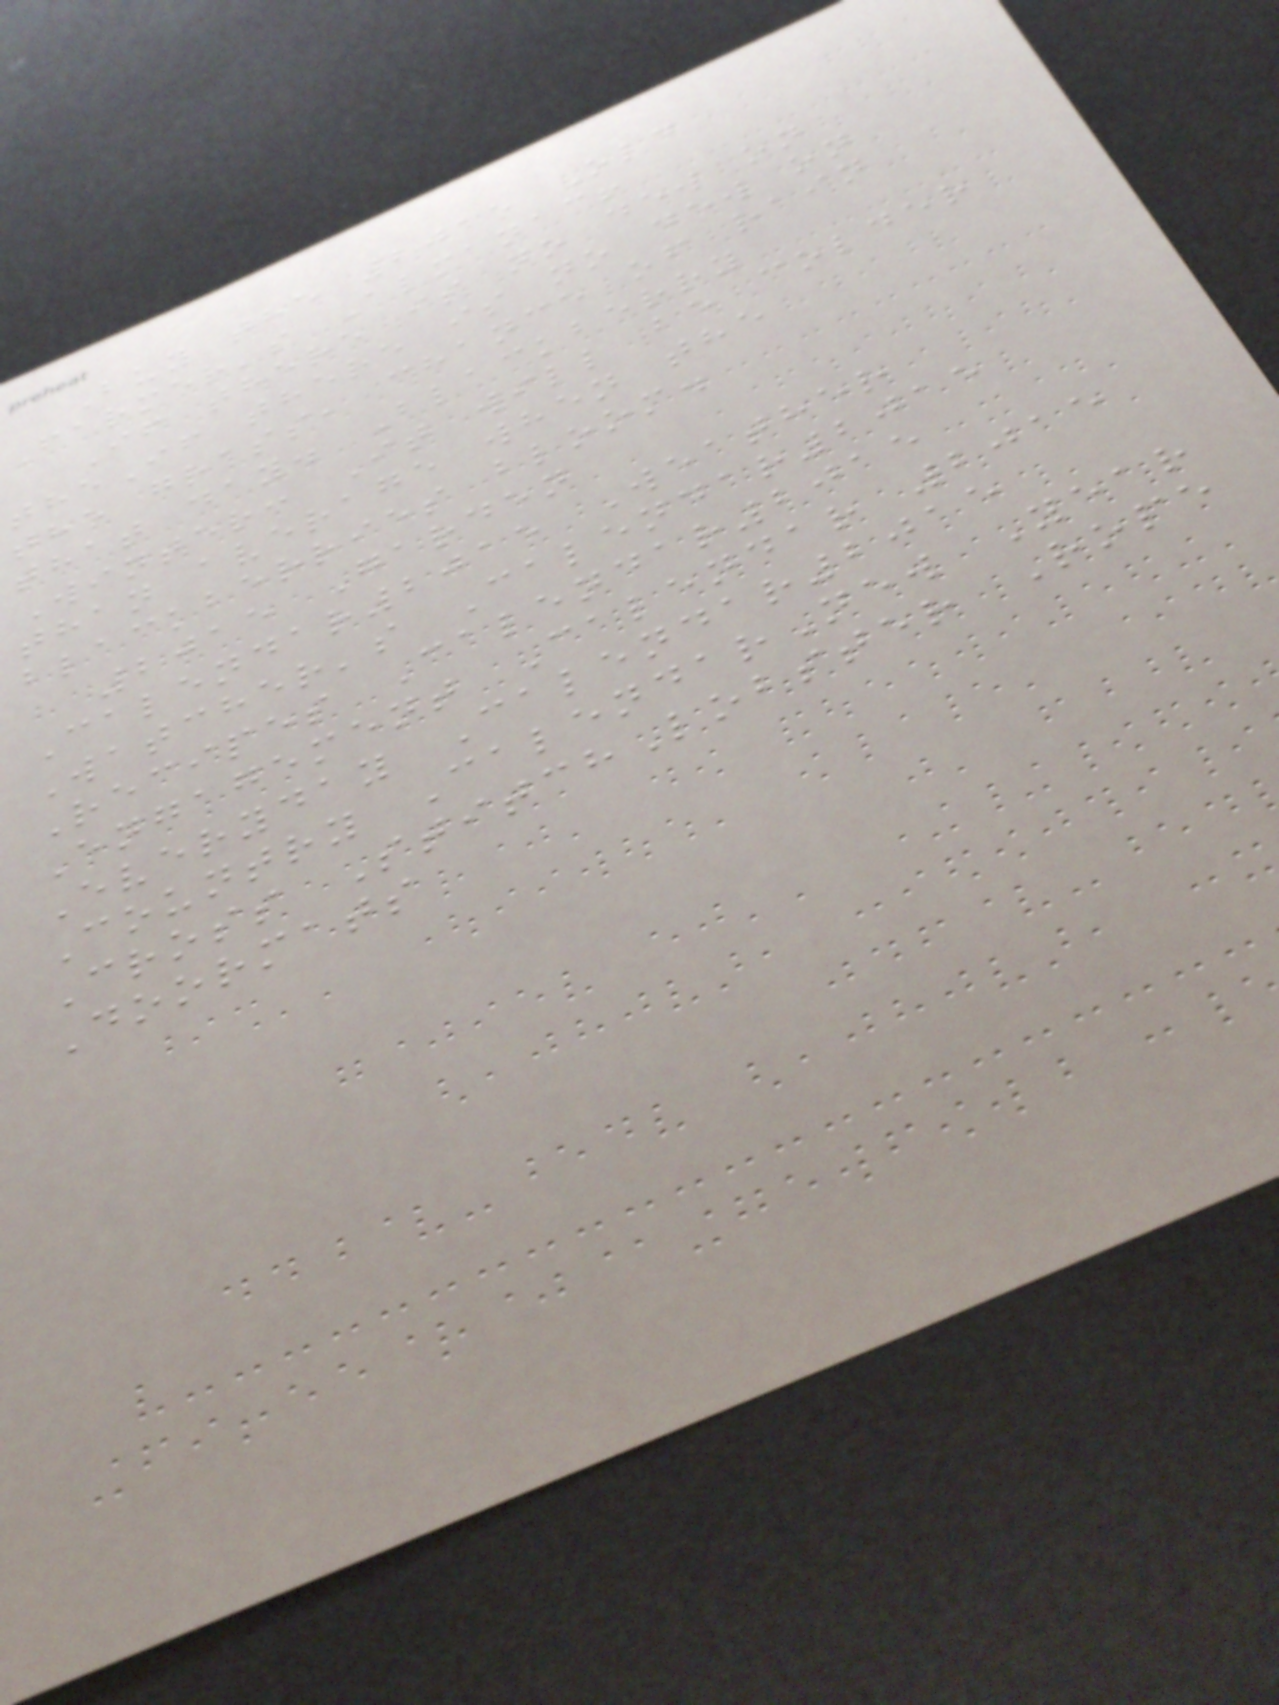Buy the 2015 Old
Farmer's Almanac!
If there is no dew on
theIf there is no dew on
the grass, chance of rain
that day. Blackberry
Winter: It will be colder
than average when the
blackberries bloom.
2015 Garden
Calendar2015 Weather
Watcher's Calendar2015
Recipes Calendar2015
Engagement Calendar 2015
Everyday Calendar2015
Country CalendarNew Year
Cross StitchLobster Rope
Doormats
